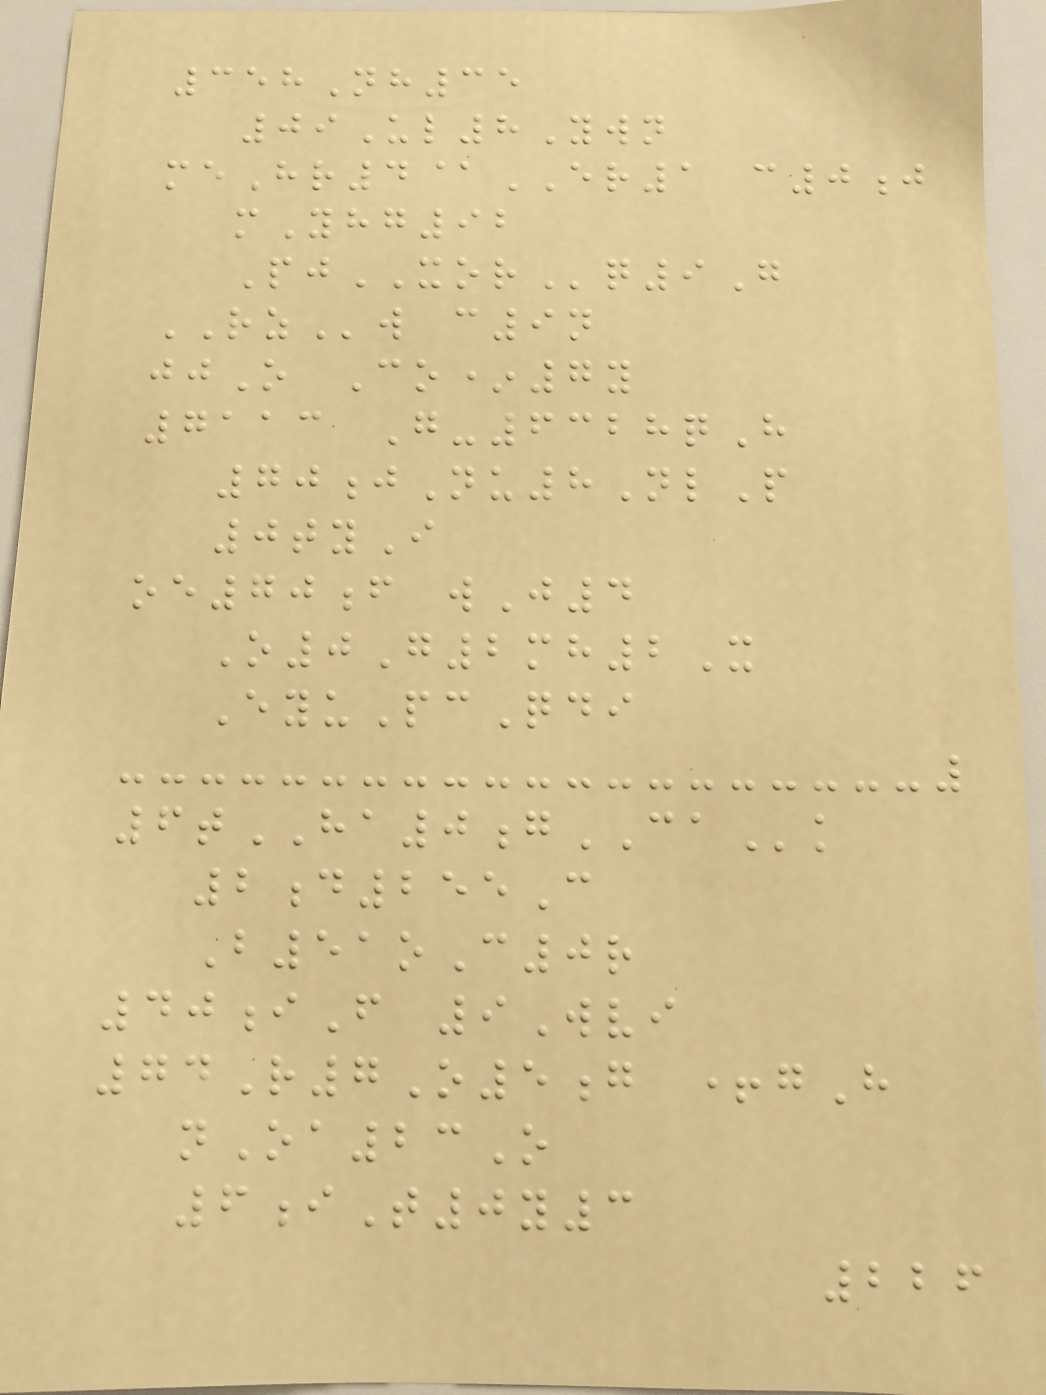358Nh35
09Ul8Ywn
meHr4@ER1 c0j
mYhg92
PjXORq9G
RZw c9n
jjO Co*7y
7113 G-6328qH
70jNu8NlP
0tyI
oe70f wJ4
O0G2mh2X
EyuPcQdi
6tHA0gCAk
2d255C
B51oC0r
40iF 9Wvi
74R7O5g +gH
nOa23O
6iT0y3
226
